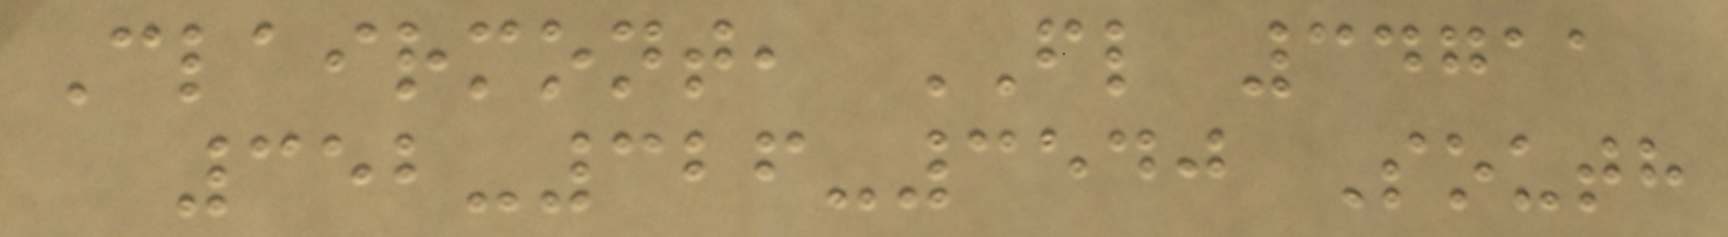Clairmont, FL 34711
352-326-3540 South
